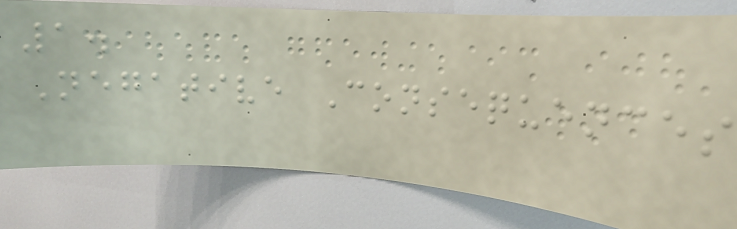1.
Negative Consequences
